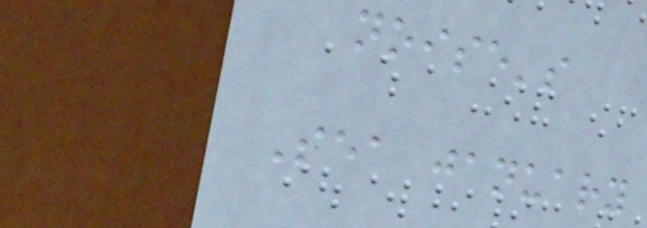noise's
Sea january
